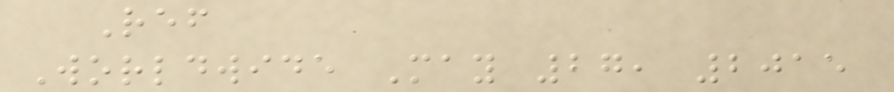Ref
Worldwide May 27, 2015
